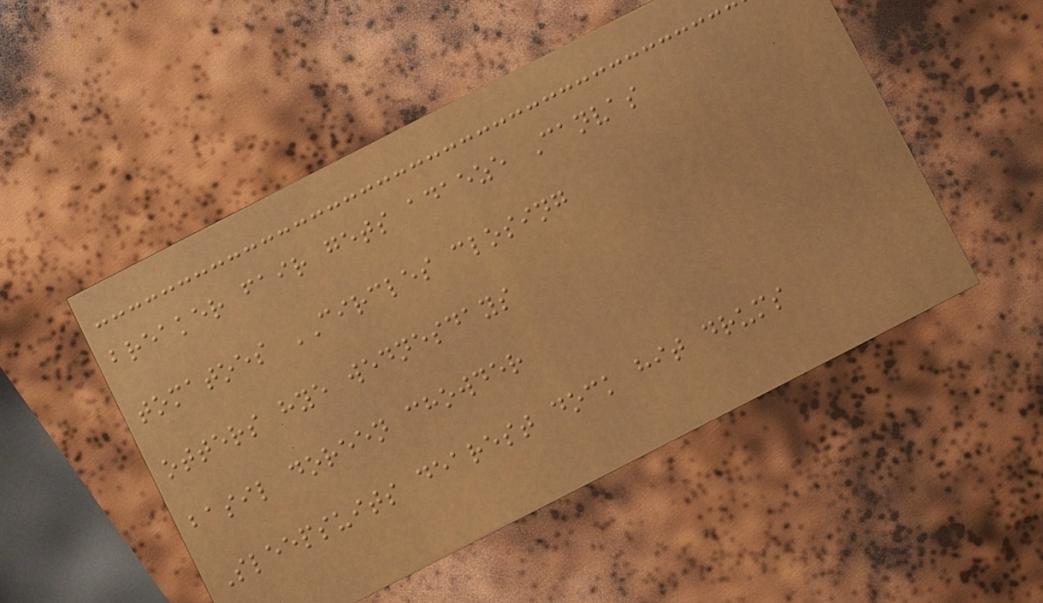breaker fair gets adaeze Canvas
tomatoes CIRCLES closing
otters hye wednesdays
basil doreen chowder
Sleepsuits dearest dock hit drums
